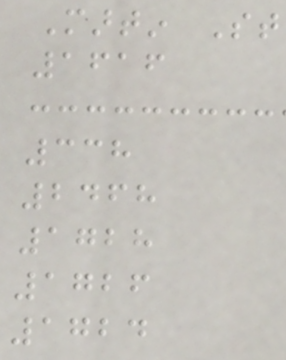Martin St
1616
338
2468
1728
1726
1724
